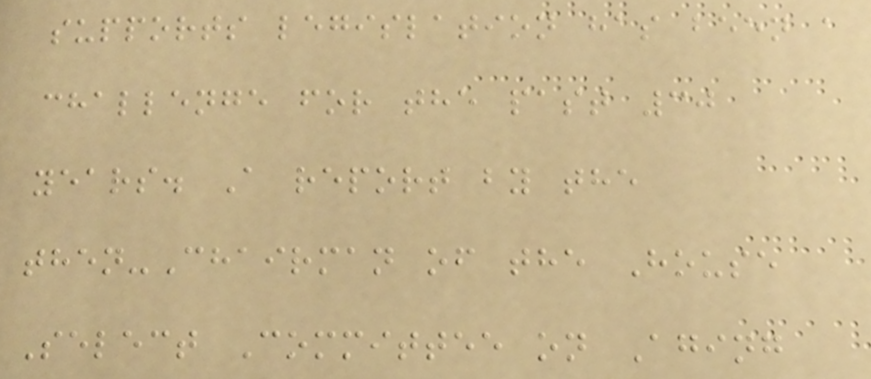supports legislation has been a
challenge for the past 30
years. A report by the
then-Chairman of the House
Select Committee on Aging
